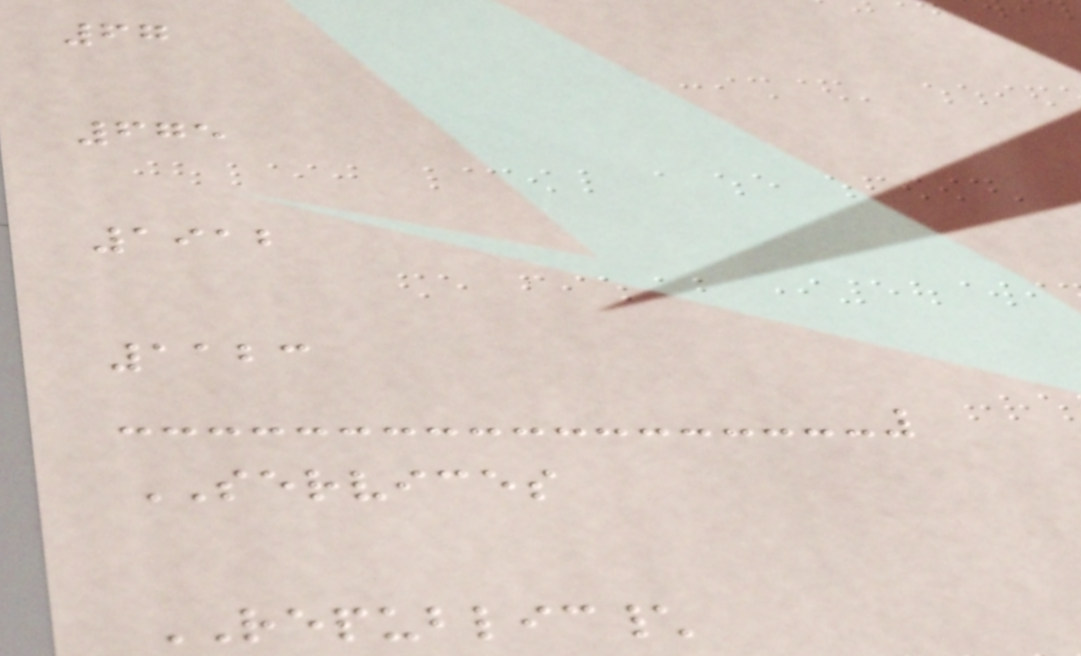67
675
1912
1123
SERVICES
REPUBLIC\
